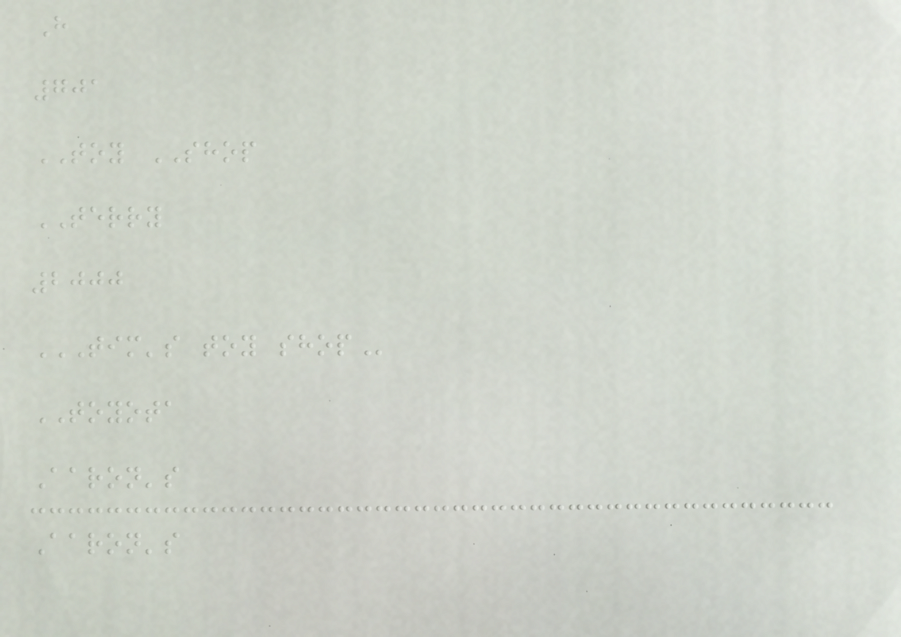H
701
TOY SHOP
TERRY
2000
TIM'S TOY SHOP
TOYOTA
Aaron's
Aaron's
